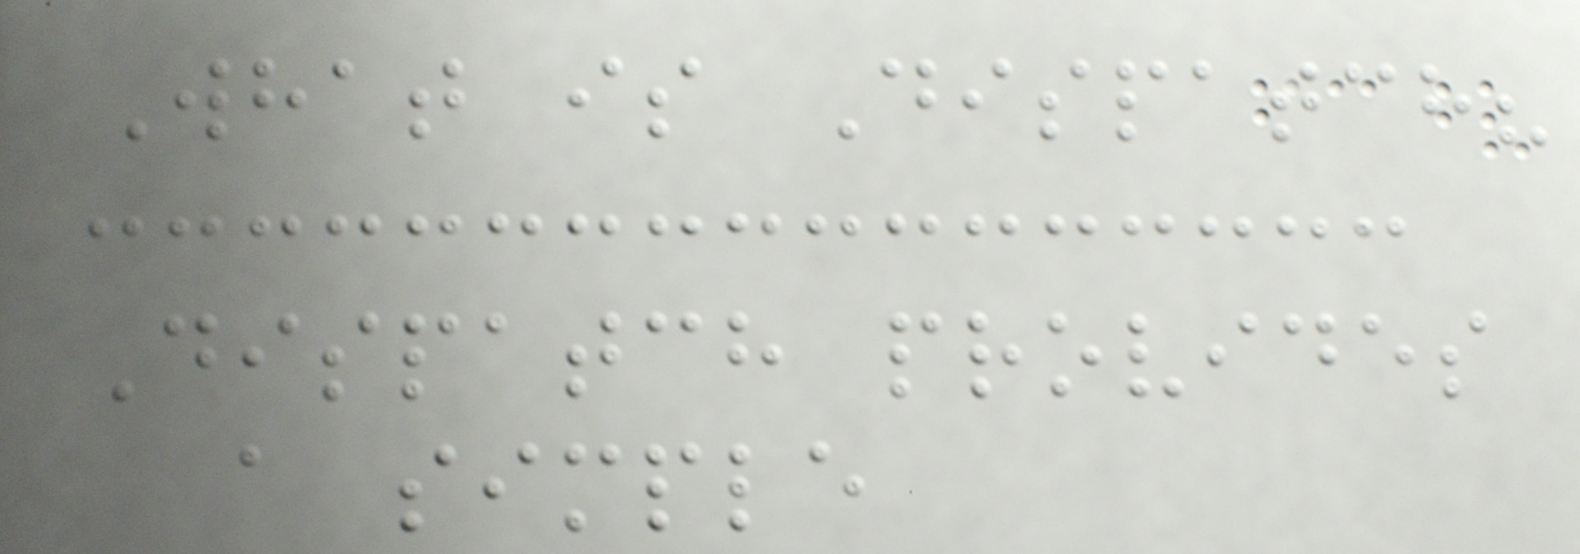What is Dispatch?
Dispatch provides
a simple
